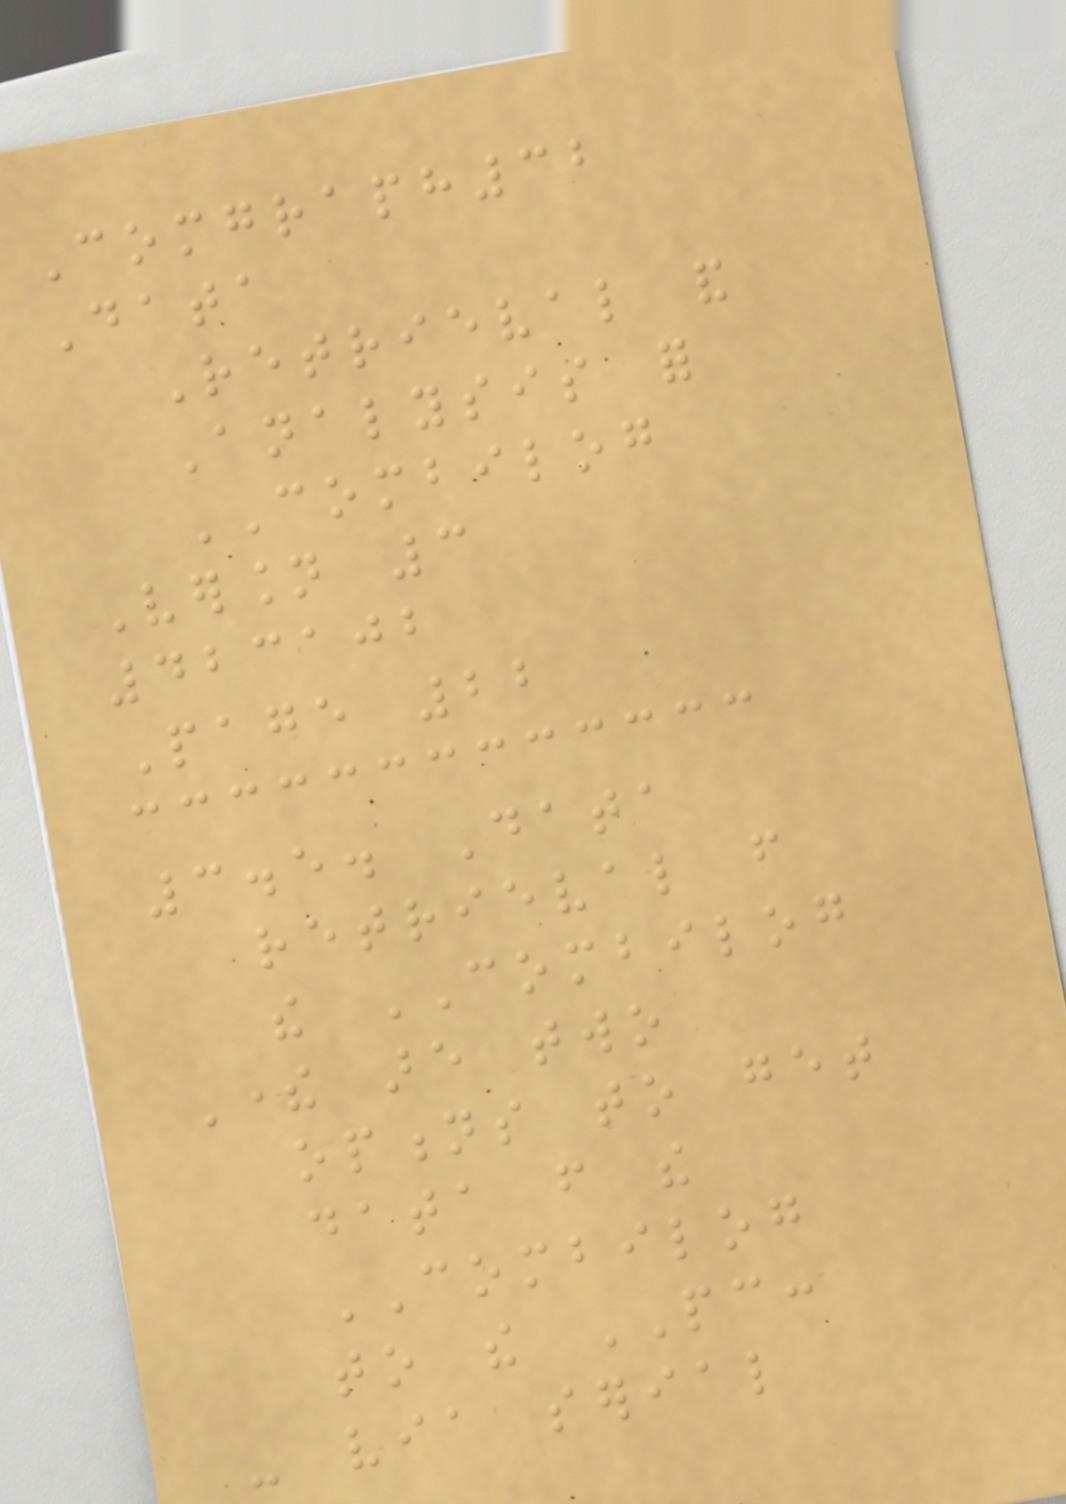Comgraph32
Data
Retrieval and
Analysis for
COMBILOG
Version 3
423102
Page 22
3.5. Data
retrieval from
the COMBILOG
There are two
options to get
data from the
COMBILOG
to the PC:
- via serial
